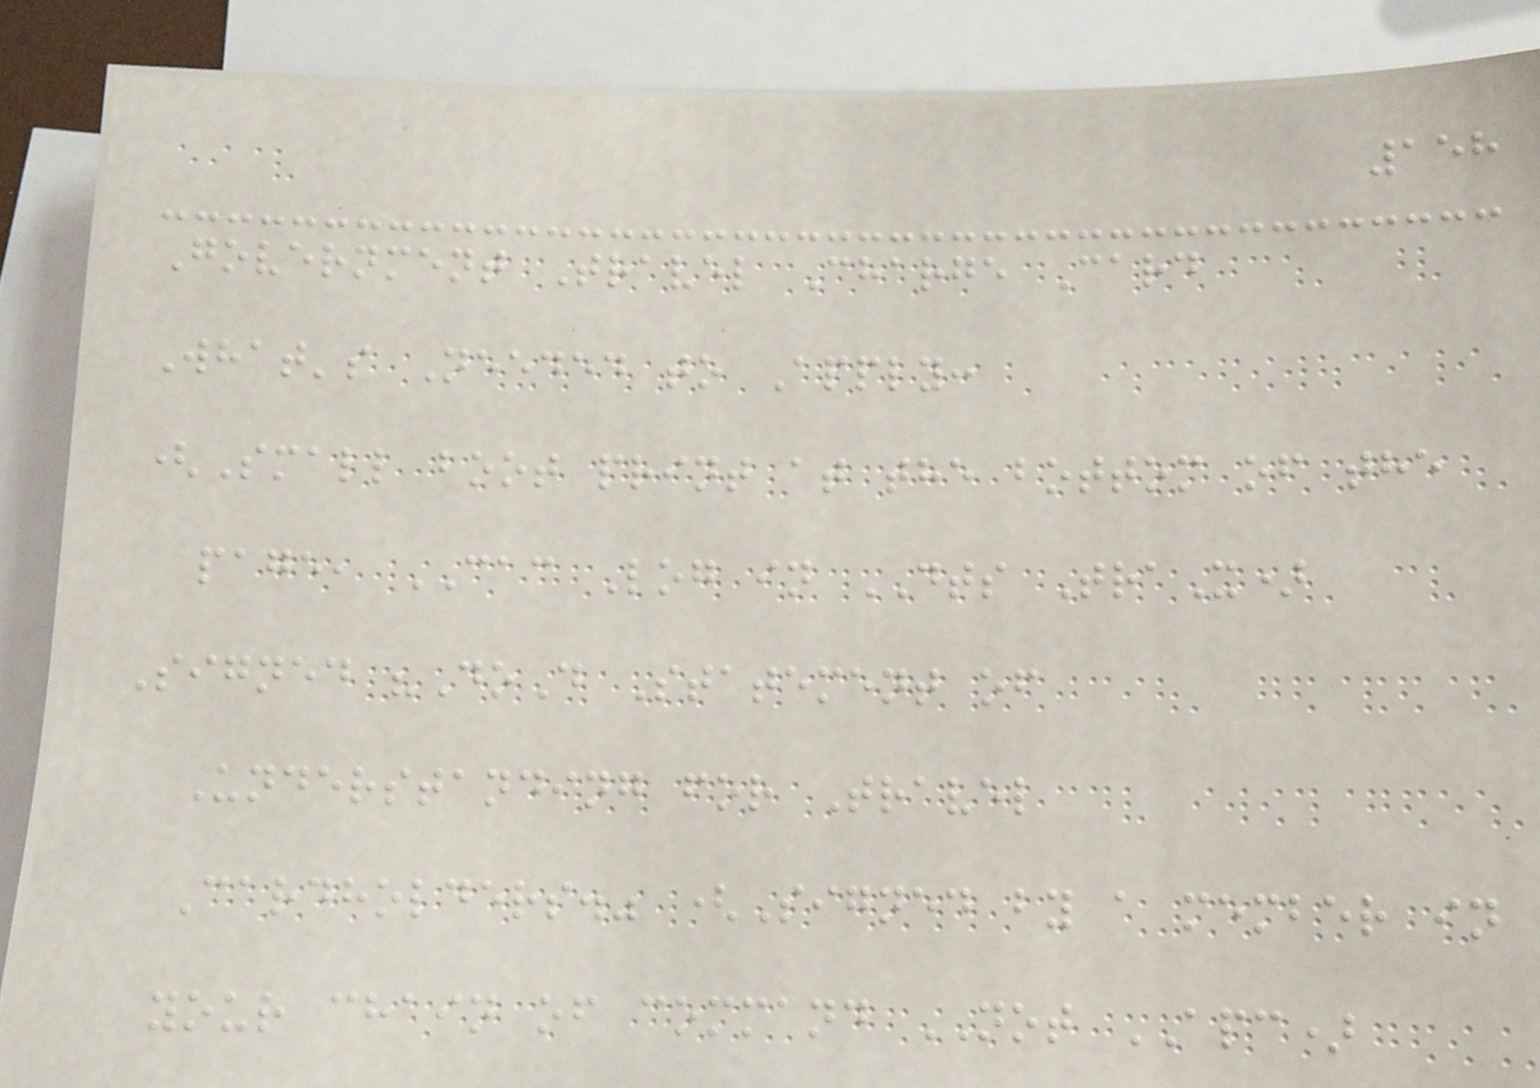158
Government Travel Charge Card
What's Needed to Apply:
(Small boot print at the bottom of the
page, CAC Log in DTS TraX)
Signed "DoD Statement of
Understanding for Travel
Cardholders." (Signed by a member in
your chain of command NOT APC)
